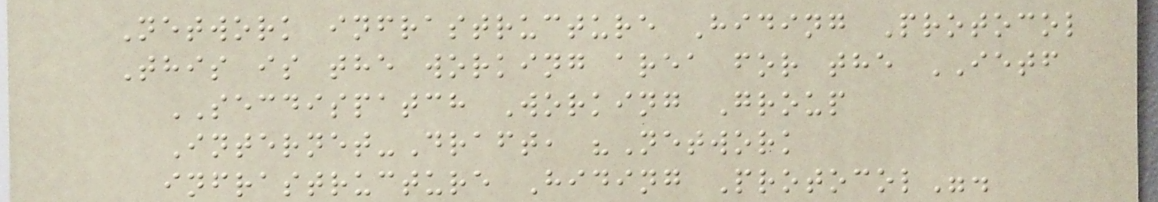Network infrastructure Hiding Protocol
This is the working area for the IETF
SECDISPATCH Working Group
Internet-Draft, "Network
infrastructure Hiding Protocol".
